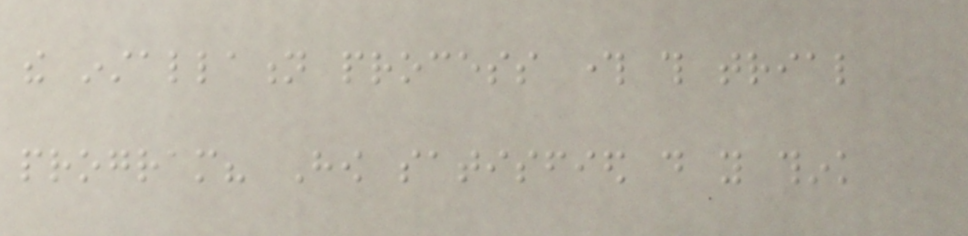the installation process through this trial
program? How satisfied do you think
